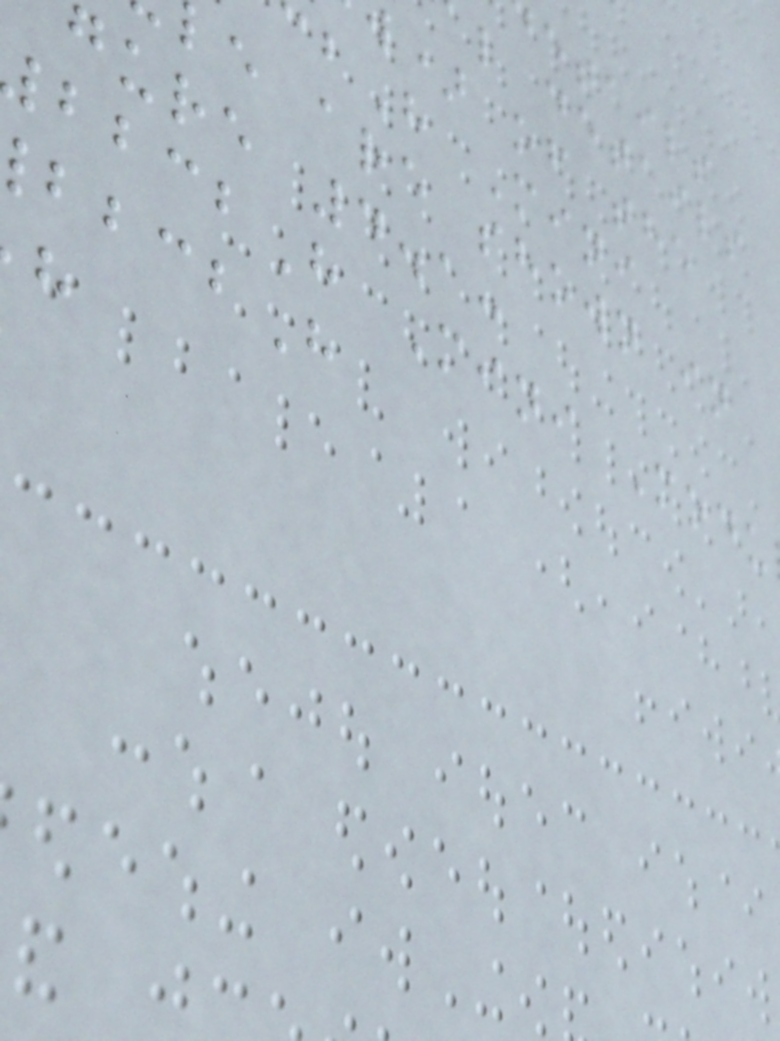etails
l details
) of the
H Mini
e are shown in
gure 4.1:
H Mini Modu
